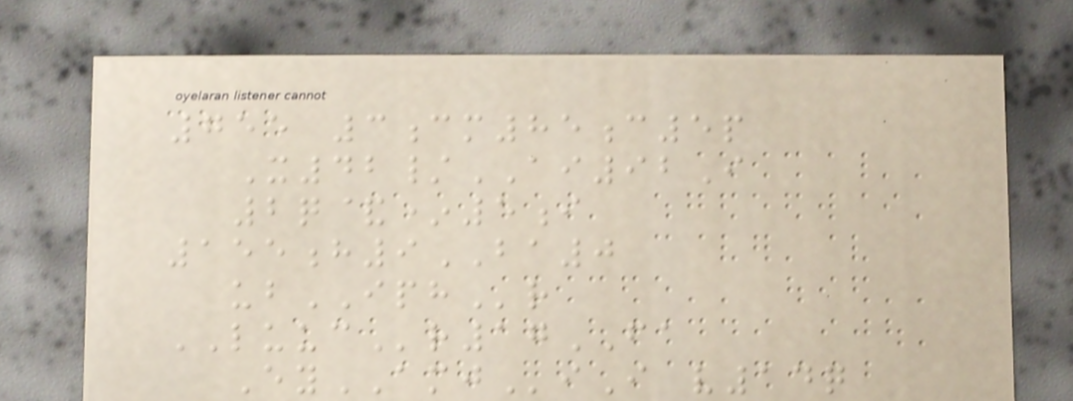755 3cm85c5p
X42/AI92I
2q&*5i
155h9BA0
ubIPHr
LUUCr17FA
EyAMJiI v14q
